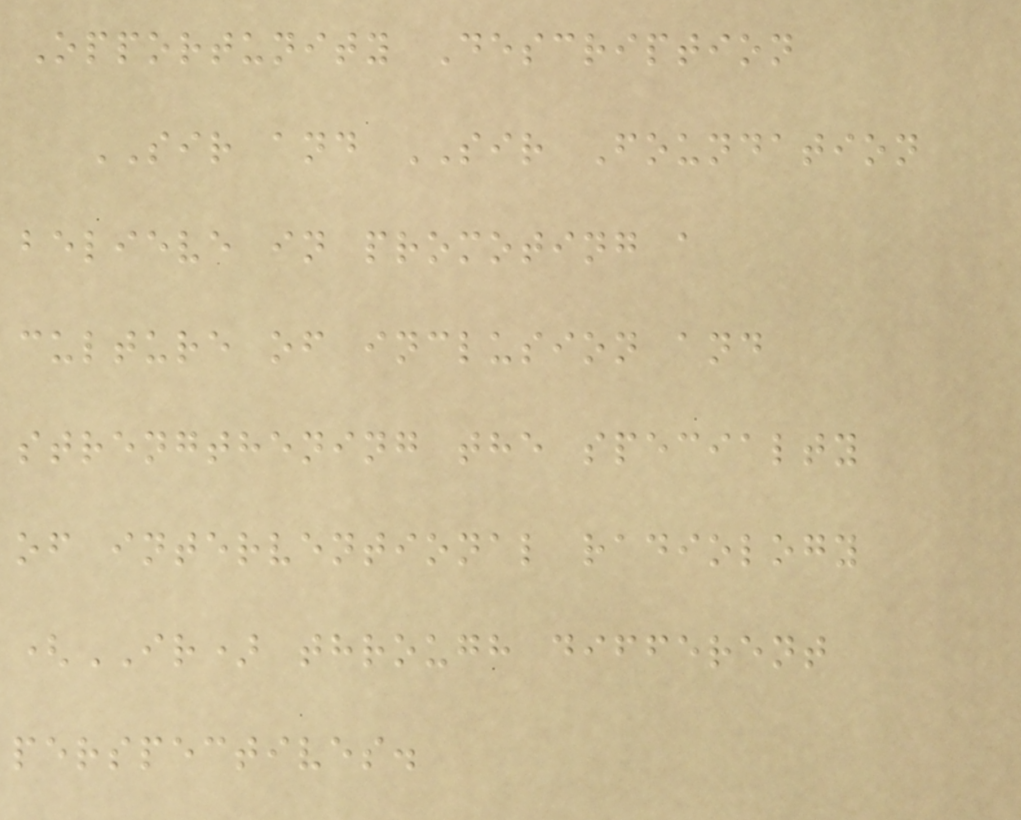Opportunity Description
SIR and SIR Foundation
believe in promoting a
culture of inclusion and
strengthening the specialty
of interventional radiology
(IR) through different
perspectives.
